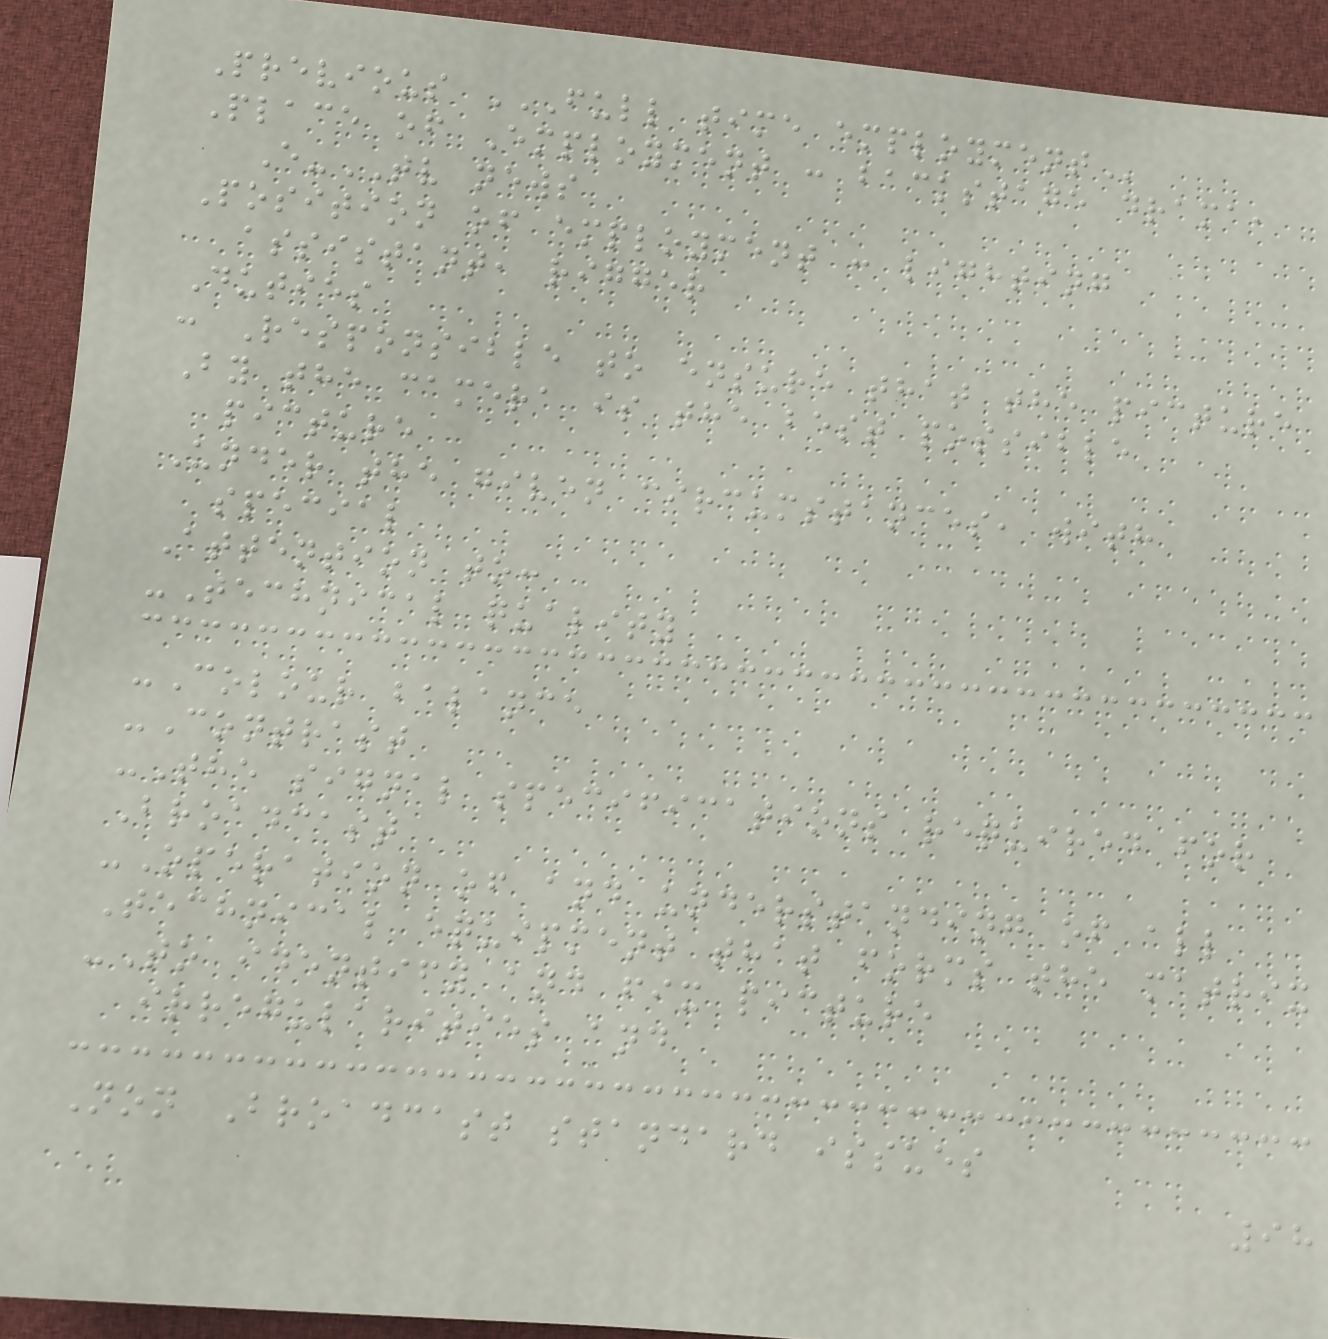Previous FULL TIME EMPLOYMENT
Place of Employment : backstage drama,
E-TV news
Position of employment : lighting
assistant, rigger
Duties
: Responsible to ensure that the picture
By the camera is the best possible
picture
Under the given circumstances, with
special
Attention to:
-Technical quality
-Colour balance
-Contrast
-The signal specifications required for
Broadcast
-Operation of and understanding of all
Technical equipment that forms the matrix
-To identify and fix picture
irregularities and
Non Broadcast standard issues
98
